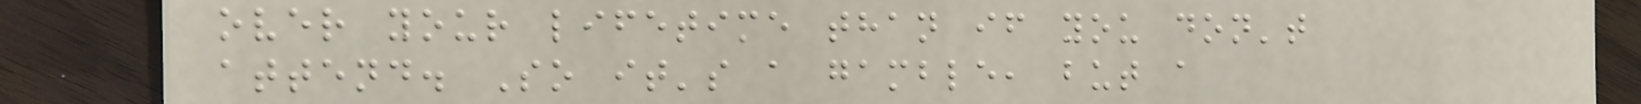over your lifetime than if you don't
attend. So it's a gamble, but a
